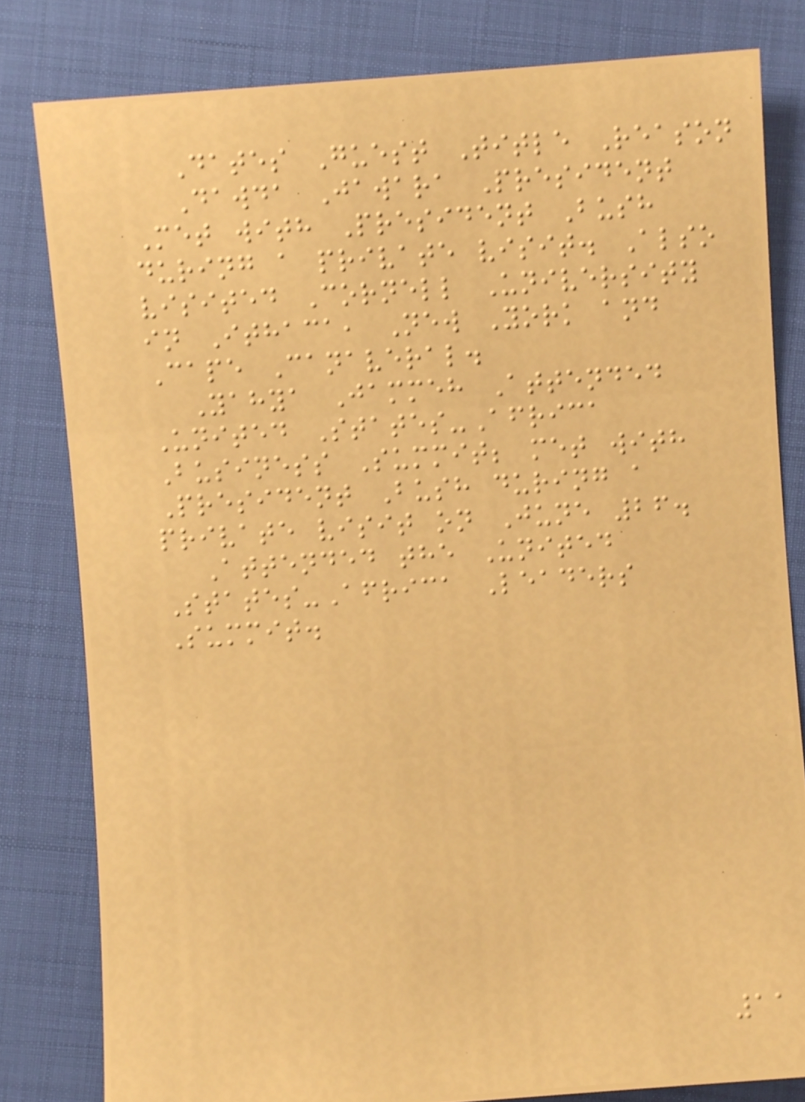Dates Guest Title Reason
Dawda Jawara President
Met with President Bush
during a private visit. Also
visited Cornell University
in Ithaca, New York and
Cape Canaveral.
Yahya Jammeh Attended
United States-Africa
Business Summit; met with
President Bush during a
private visit on June 26.
Attended the United
States-Africa Leaders
Summit.
11
